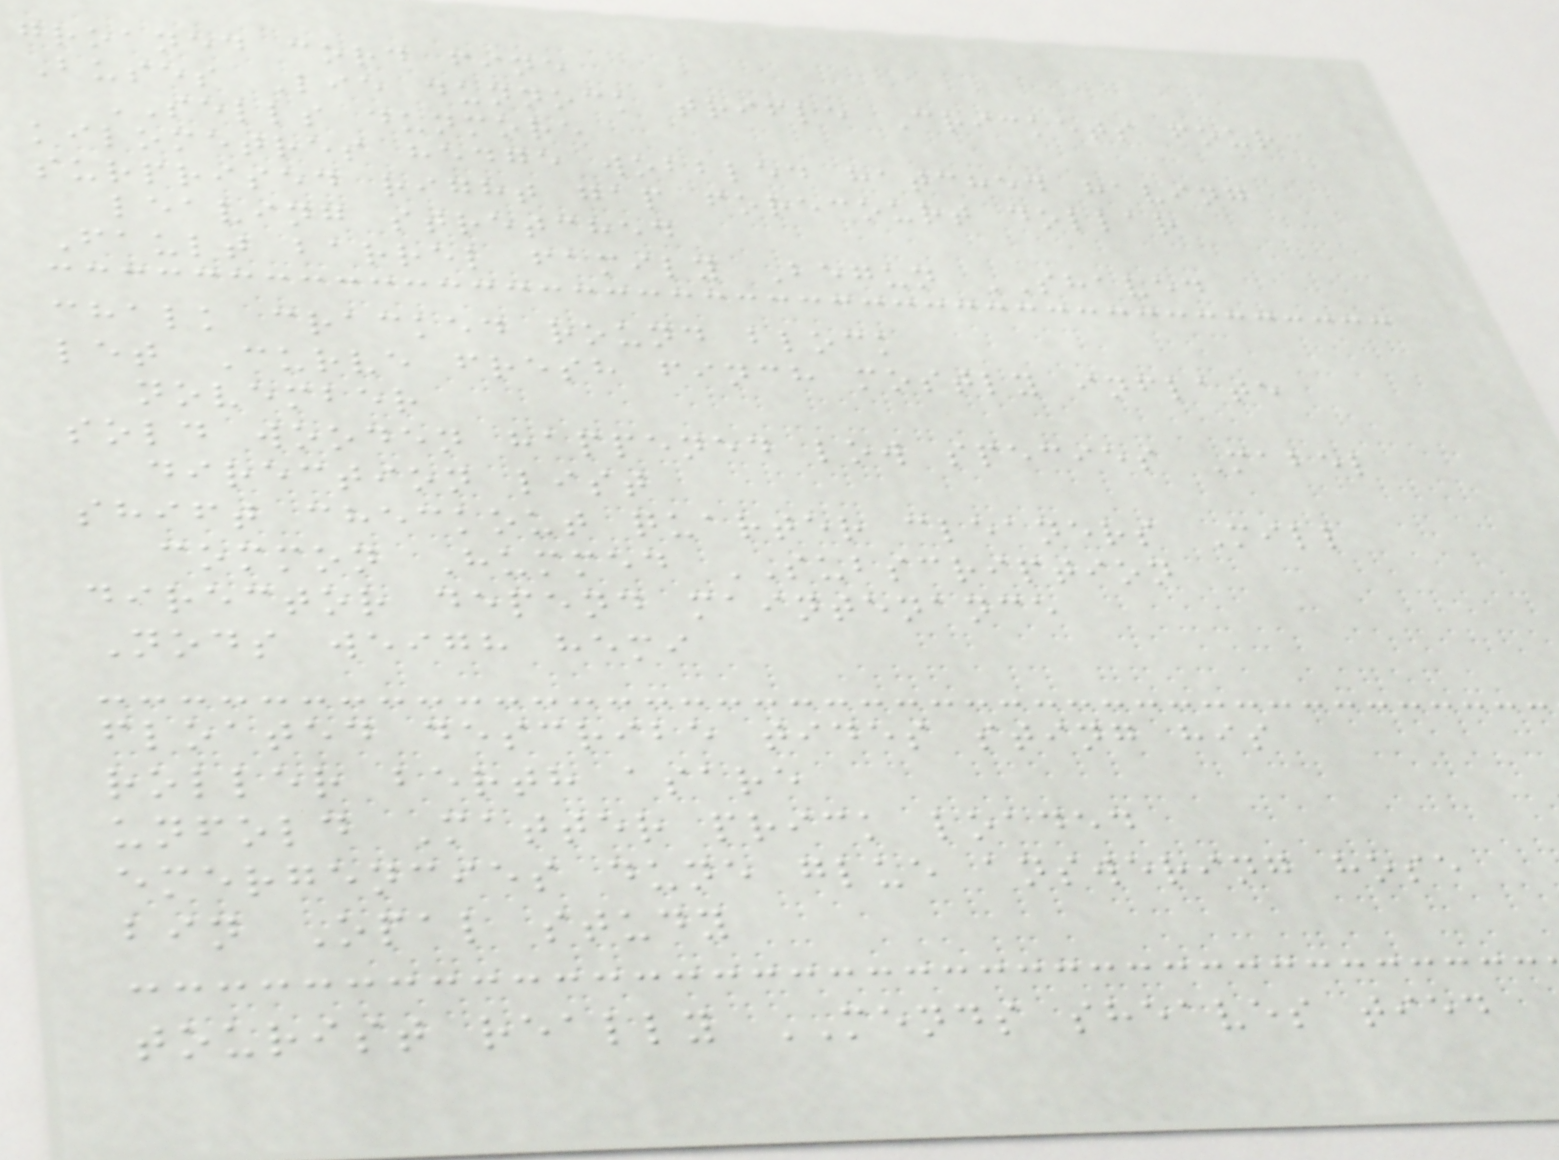groaned cord fine
Buses Lie dunnock trifle Crickets four
SELLS dunmore
kilometres hedge wobbled hatched having
surprised right gap forecourt dollar
leaving stretched
Fault barrel family Begun SHAVED
chalk cracked round block
let Curve fresh finch mostly inflate
november
sold wooden happened low species Mabel
direction list
shift checkout quarter cleaners Mill
common Hummed SUBSCRIPTION
director depend maintenance
Nods weigh hemi
floated describe tides sting his
roller berth asare
unfold Matter prick loaded
emergencies dune glue answering hose
bin Opal study
tourist really MENDS sheaves tied
